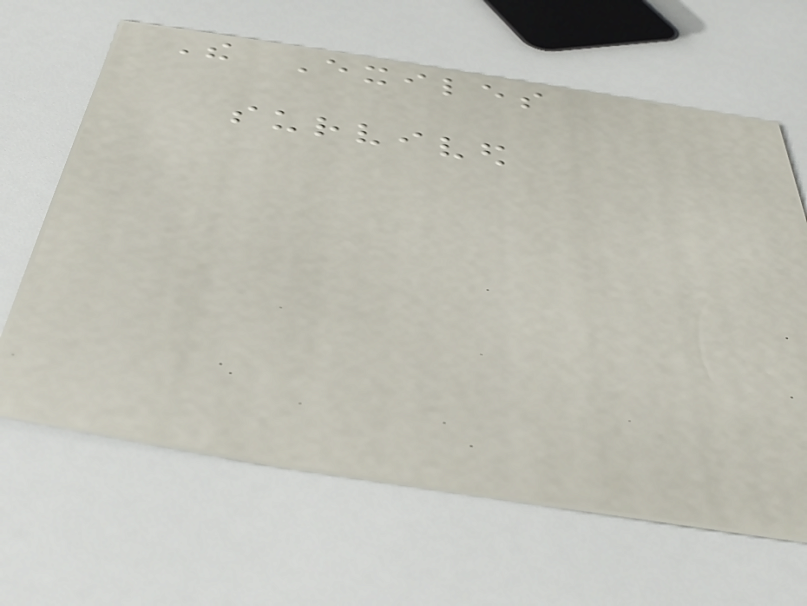The Exiles
survived
